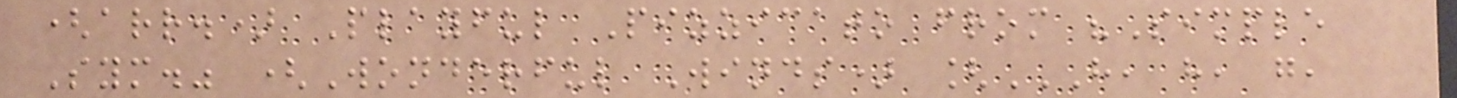(arr.) Playful Pizzicato from "Simple
Sym." (Wonderful Winds) [H, H, G,
